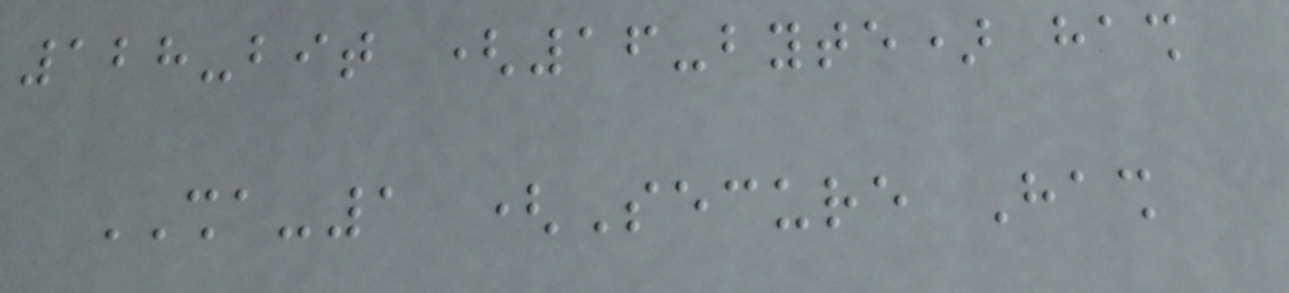128-bit (16-byte) hash
SHA-1 (Secure Hash
